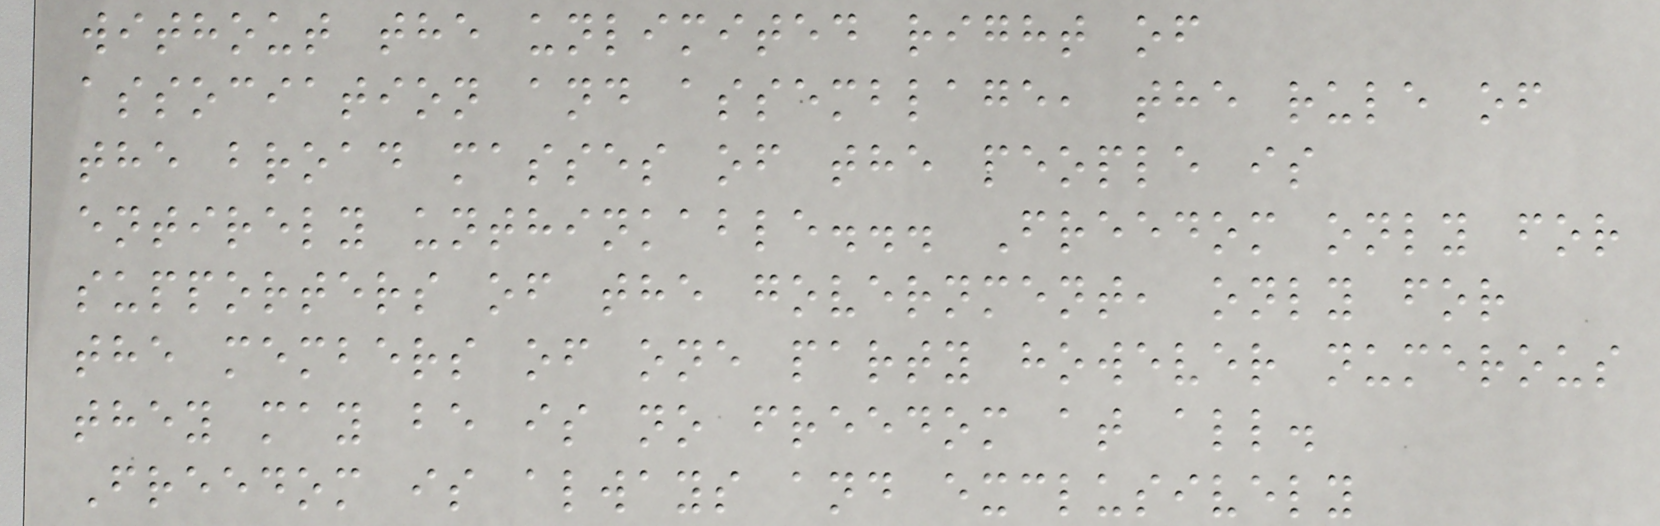without the unlimited right of
association and assemblage, the rule of
the broad masses of the people is
entirely unthinkable... Freedom only for
supporters of the government, only for
the members of one party however numerous
they may be is no freedom at all.
Freedom is always and exclusively
